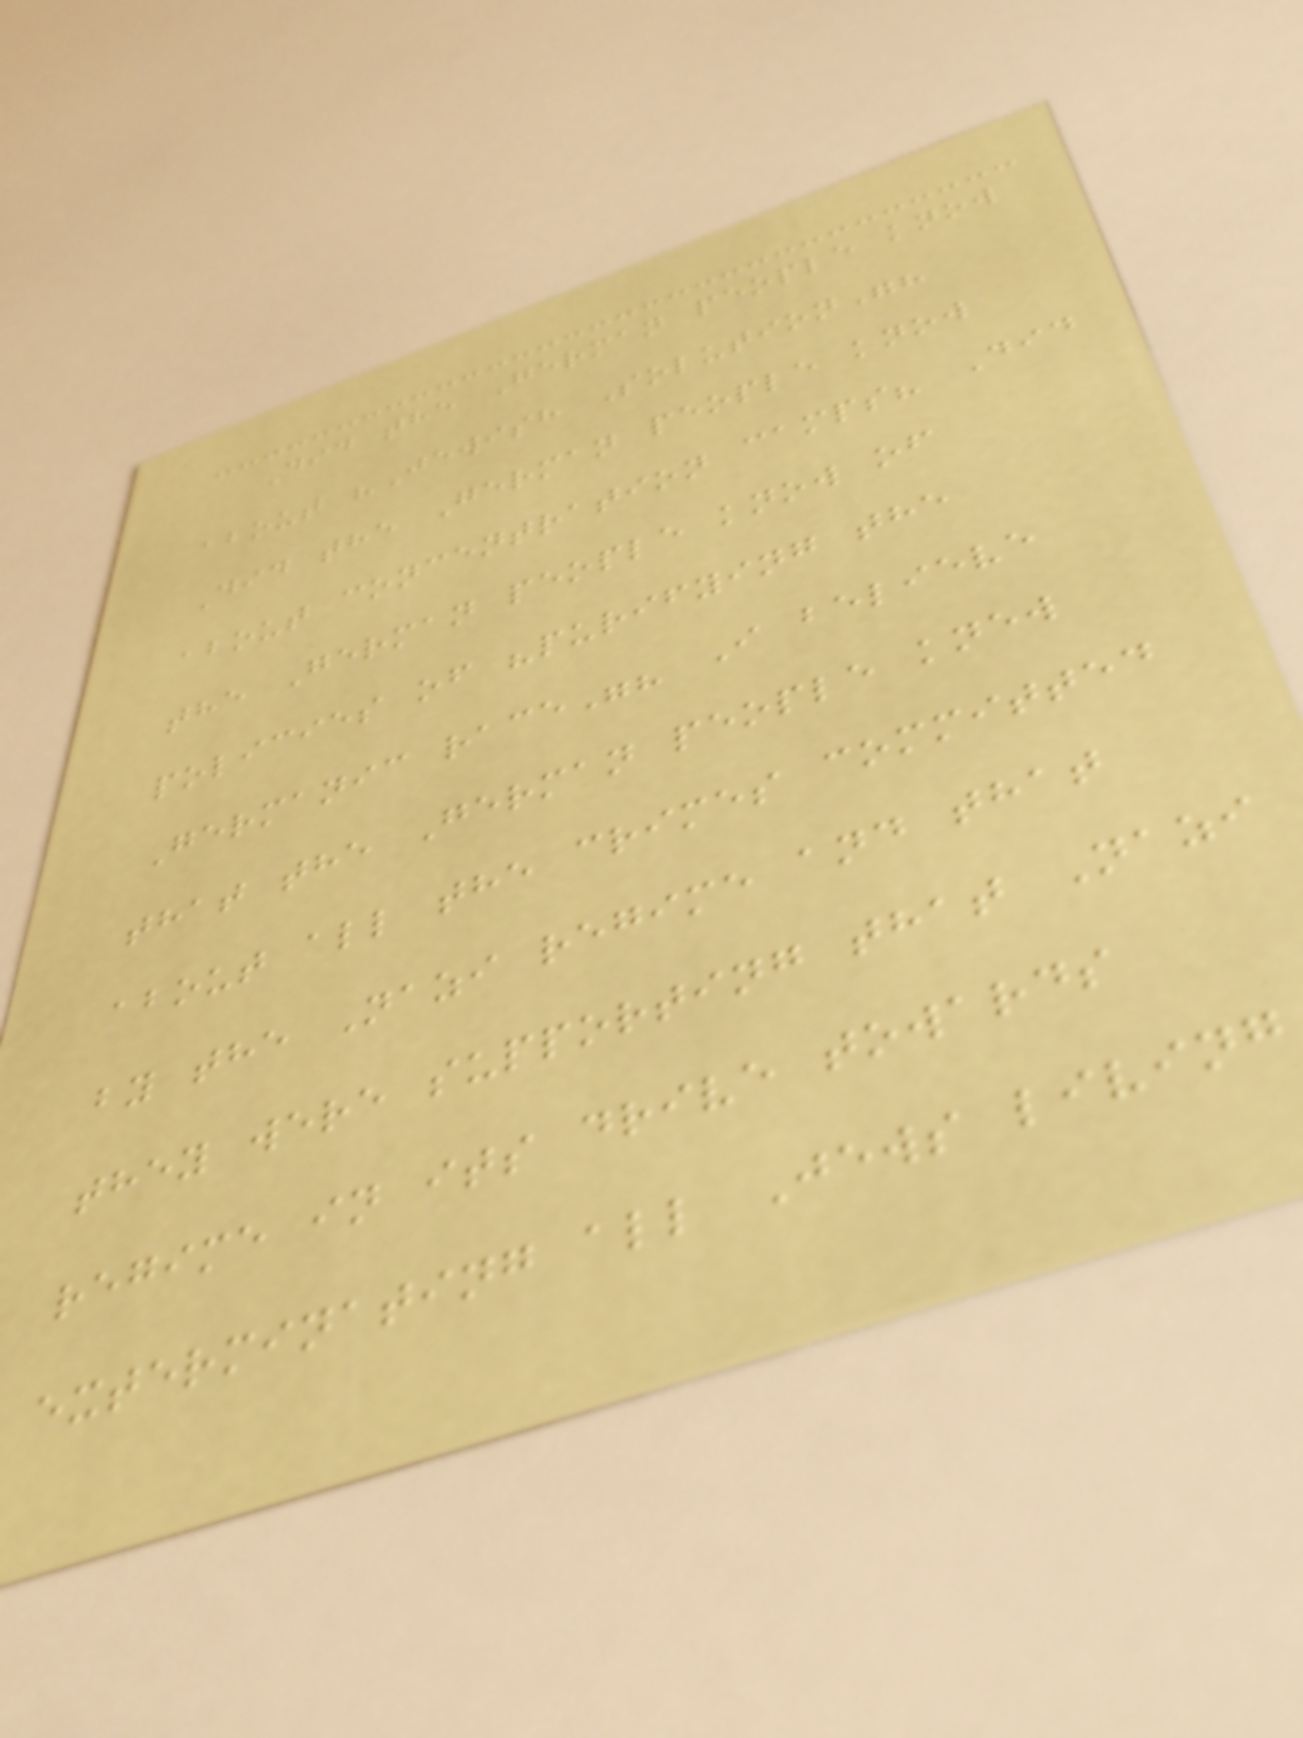Did the German people know
about "Jewish Solution"?
Did the German people know
about concentration camps? Did
the German people know of
policies of "purifying the
Germanic race"? I believe
that the German people knew
about all the crimes committed
by the Nazi regime and that
they were supporting that Nazi
regime in its drive towards
exterminating all Jews living
